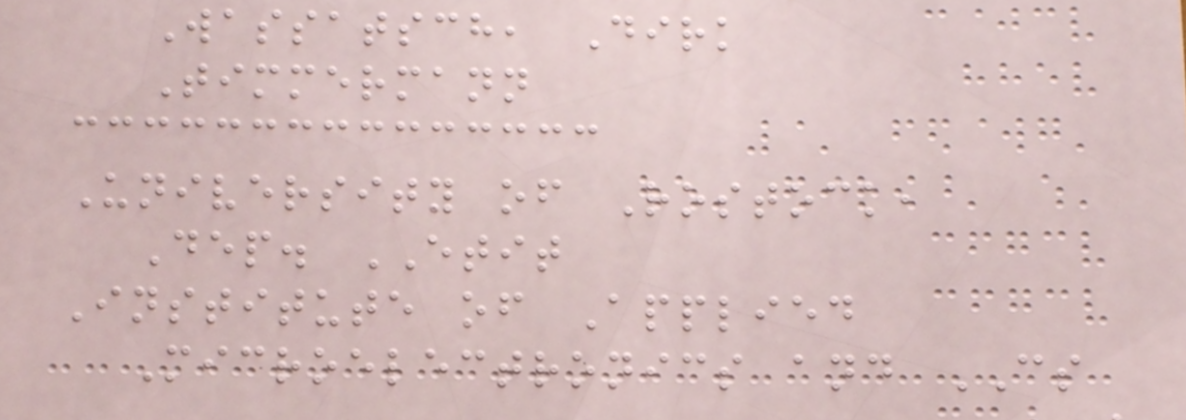Wassatsch, Dirk
Timmermann
University of Rostock,
Dep. ETIT
Institute of Applied
Microelectronics and CS
